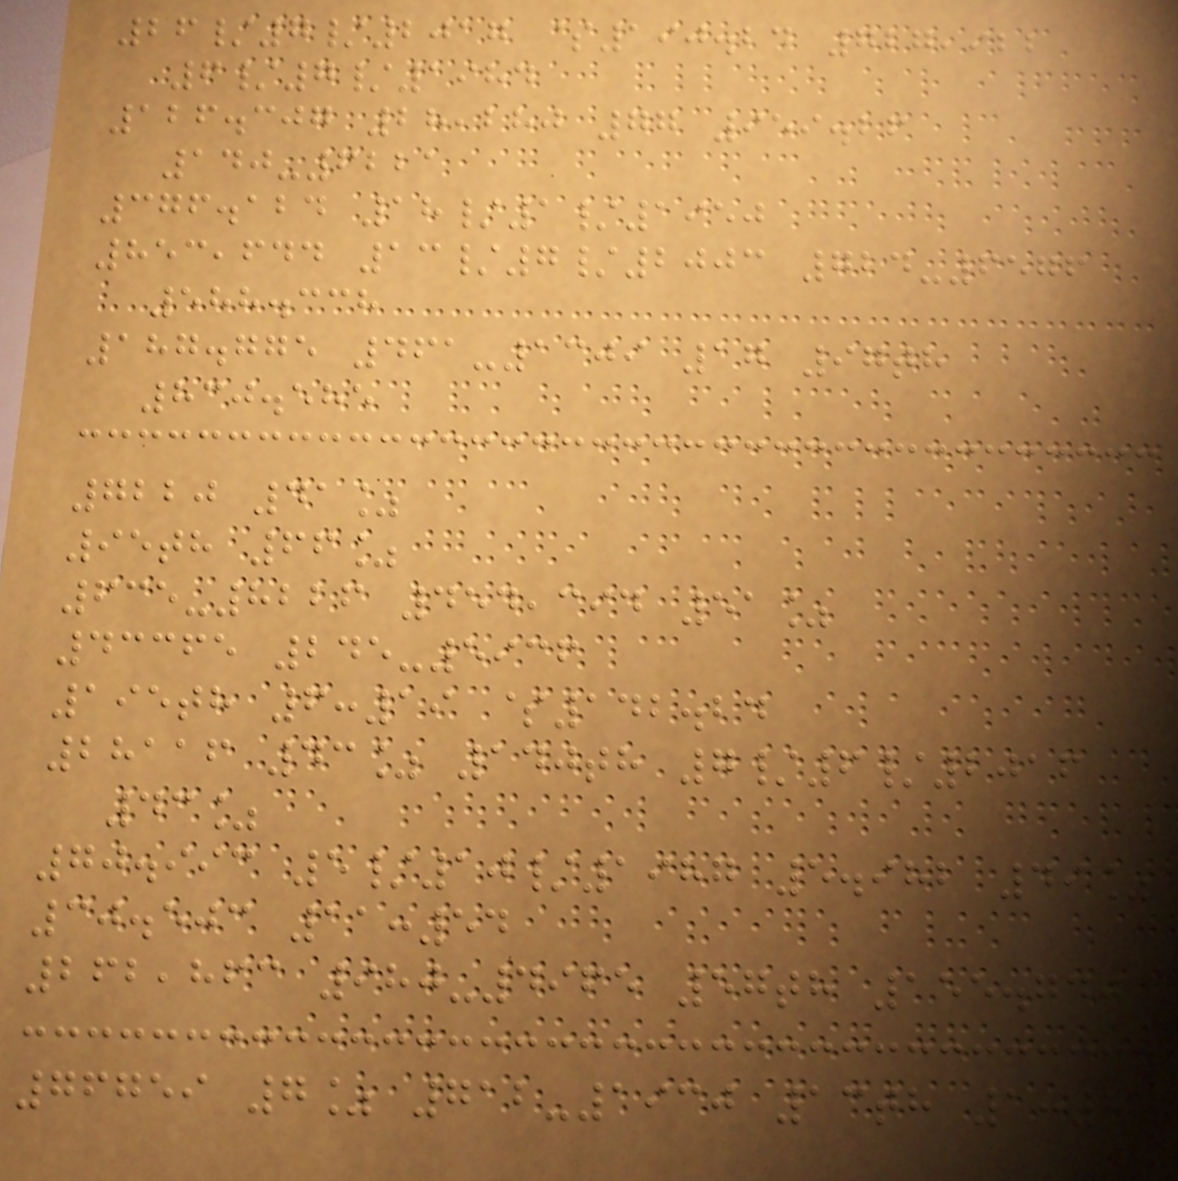26/7/2017 $190.24 727,922
6/7/1984
126.307 28,280 77 959.26
140-6221
376.124 18/1/1950
853,644 13/7/2003 724-6576
588.338
187.775 461-1309 17 97th
830.585
7220 41%
95th 66%
635-8226 454,394 51%
43365 245-5936
195th 6:19 $142.24
28116 43% 140th 7/6/2016
43%
70.993 5/10/1987 5.982 49%
30.503 11:54
262,863 980-4965 57th 155.740
76759 7% 712-1930 13th 1:27
